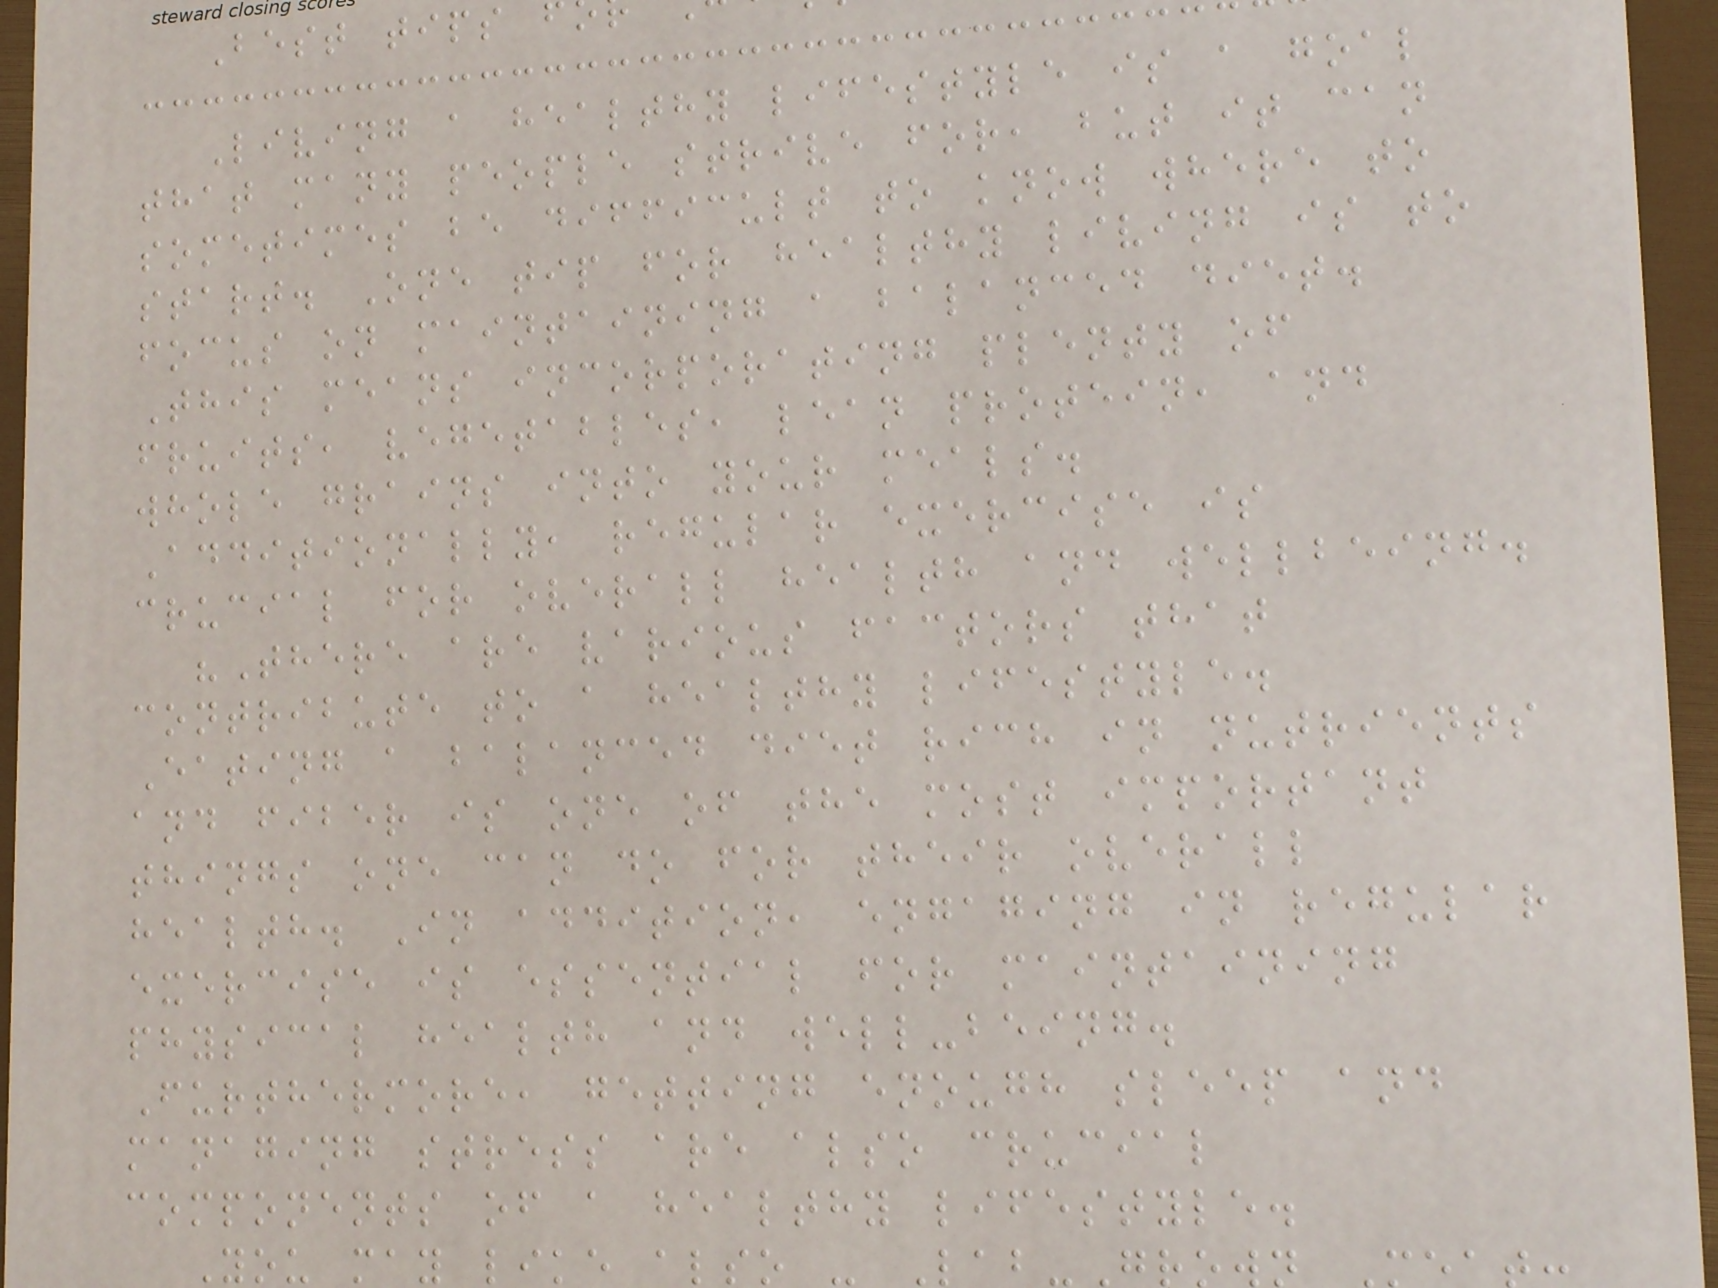Best tips
Living a healthy lifestyle is a goal
that many people strive for, but it can
sometimes be difficult to know where to
start. One tip for healthy living is to
focus on maintaining a balanced diet.
This means incorporating plenty of
fruits, vegetables, lean protein, and
whole grains into your meals.
Additionally, regular exercise is
crucial for overall health and wellbeing.
"There are various factors that
contribute to a healthy lifestyle.
Eating a balanced diet rich in nutrients
and fiber is one of the most important
things one can do for their overall
health. In addition, engaging in regular
exercise is essential for maintaining
physical health and well-being.
Furthermore, getting enough sleep and
managing stress are also crucial
components of a healthy lifestyle.
You may like also - Lab
